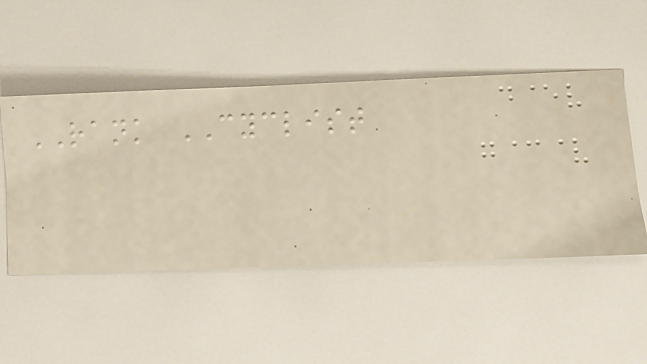RANK CYCLIST
